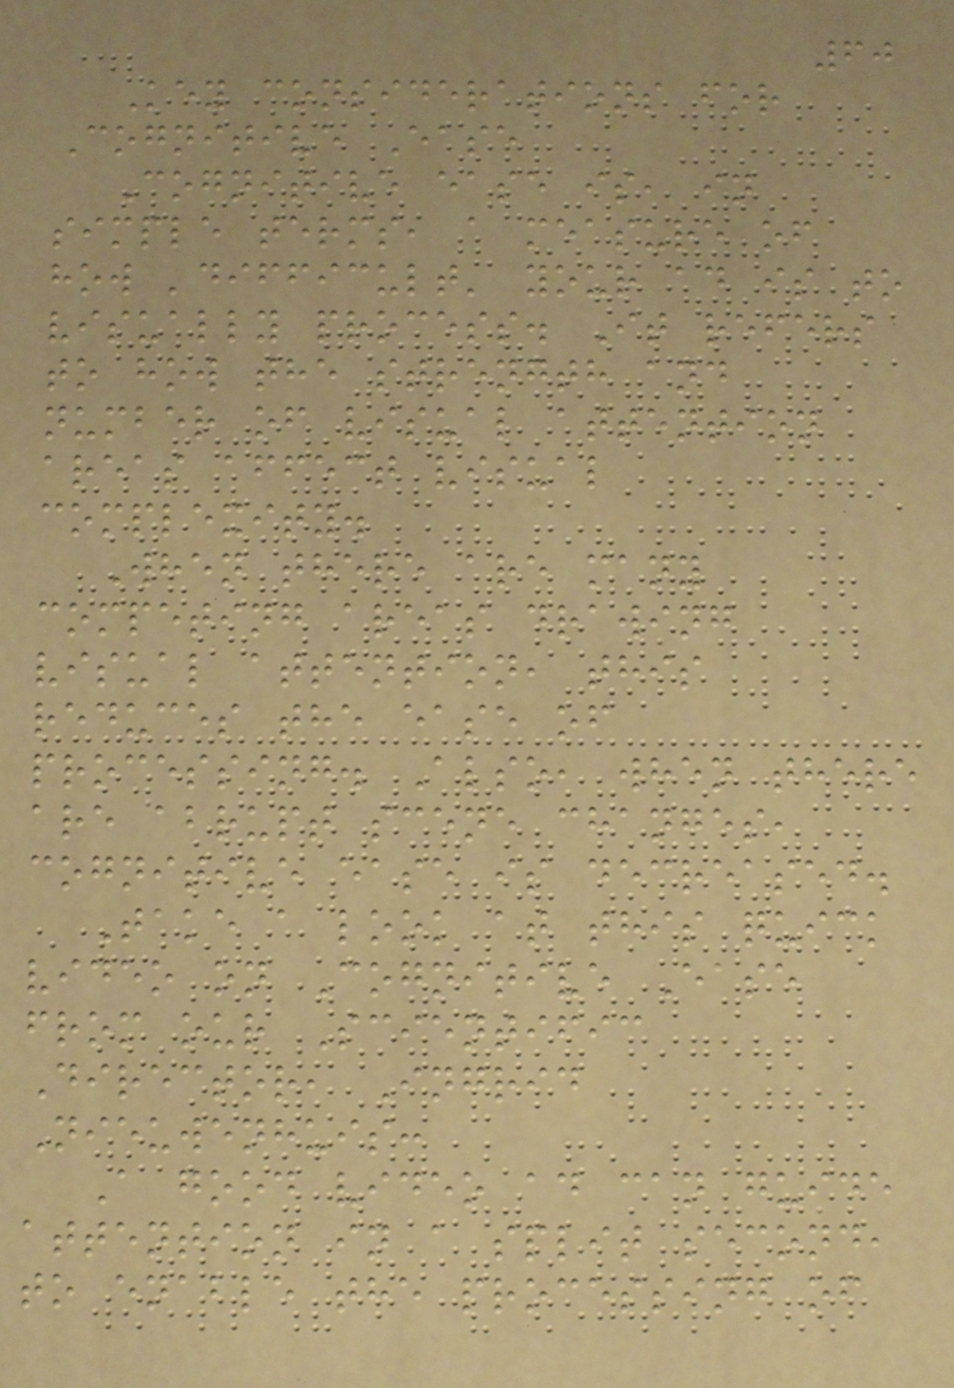60
Key considerations for
Cognitive Ease
Cognitive ease is, in
simple terms, a measure of
how 'difficult' your ad is to
visually process. It refers
to how the strength and
number of visual attention
areas affect visual
complexity.
When there are many
competing areas drawing
visual attention, this
reduces the ease of
processing. Also, when there
are abrupt scene changes,
cognitive ease is decreased.
Take a look at this quick
video on Cognitive Ease
from our Scientific
Director, Ingrid
Nieuwenhuis:
A good video ad can guide
attention in a split second,
to enable the processing of
